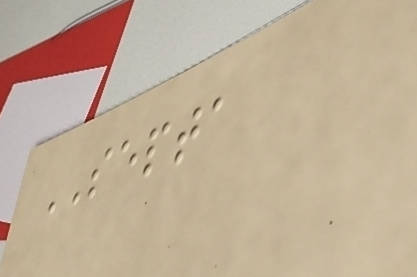SEPTA
